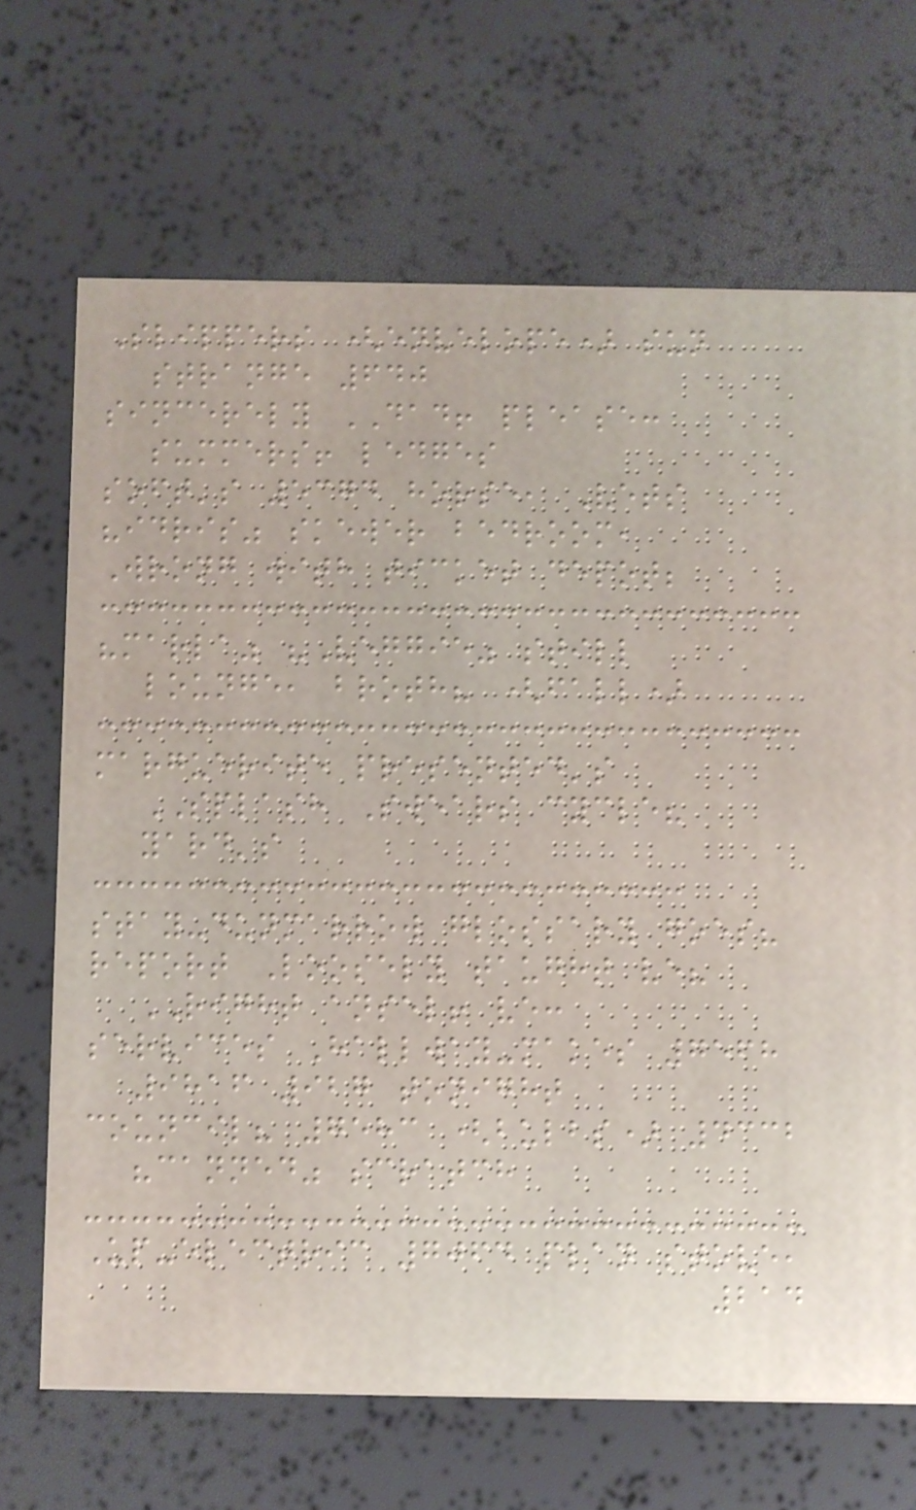Slippers (envelope) sun
strange 640
sincerely DAD! please:
summers! ledges
soft's 5374 horse, Vets
"idris" skewer bedroom,
Wrong with ticket depot;
"marla" "Veggie" still
lounge, broth? (fall)
marguerite presented's
SPLASH Swears cycle?
yard's
stay-dunmarrow glossary goes?
report Loosely taught ve?
RIGHT ansel! ve:
services Hallway-makes 7568
9816 927 tonight
council? 7583 (bulbs) 4332
"canned" scratch
Up-electric 7064 plan stove,
214
